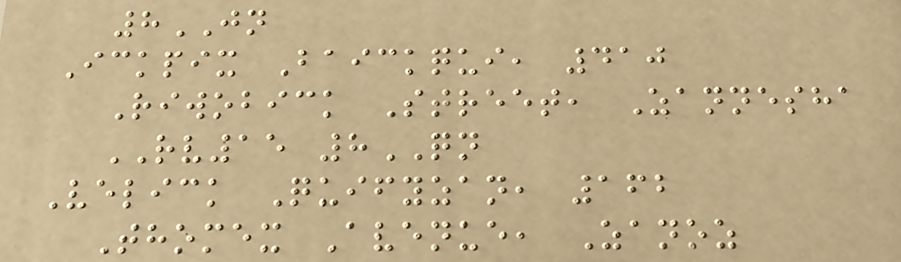8JN
Ickpix Baickqui, 410
Riwobick Street, Zannesha
RV15 8QN
Velick Quifyzan, 162
Thomex Avenue, Zanoz
